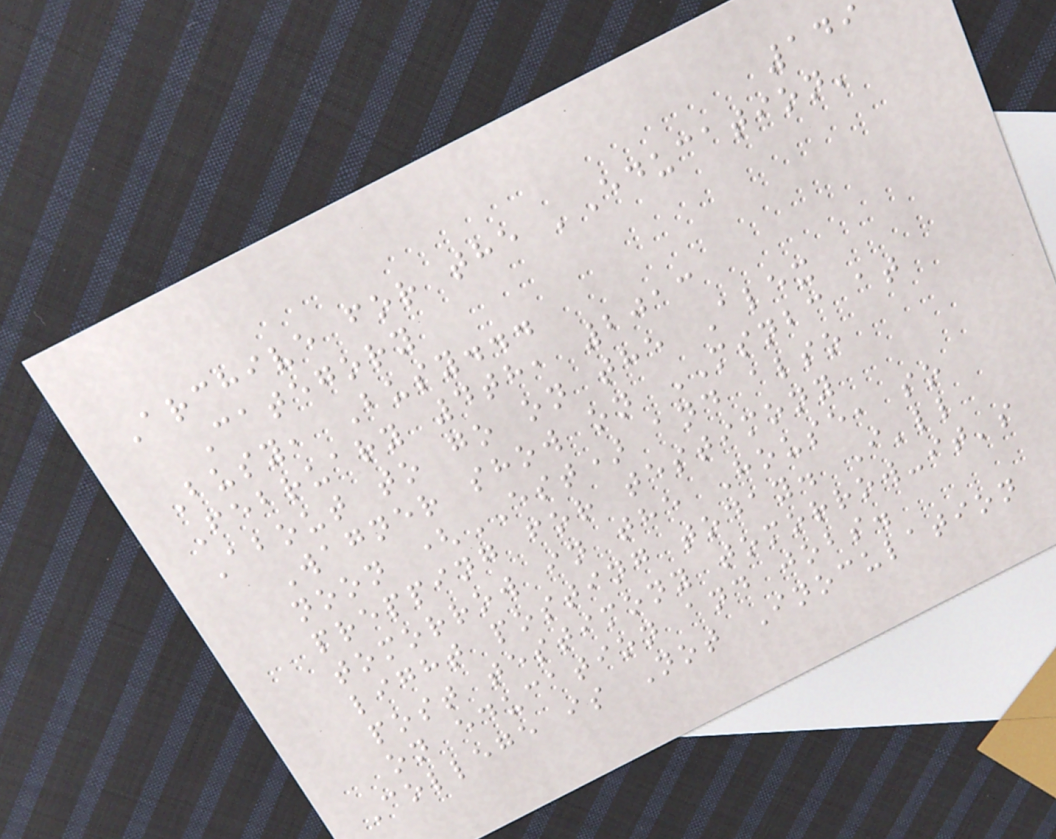149
Archive for the 'Education'
Category
Busy, Busy...
February 4th, 2013
About to go on the Alex
Wagner show on MSNBC at
noon (EST) and also
prepping for testimony
tomorrow in the House, so
light posting today. I'll
post testimony tomorrow-it's
on education and jobs.
College is Not Inoculation
